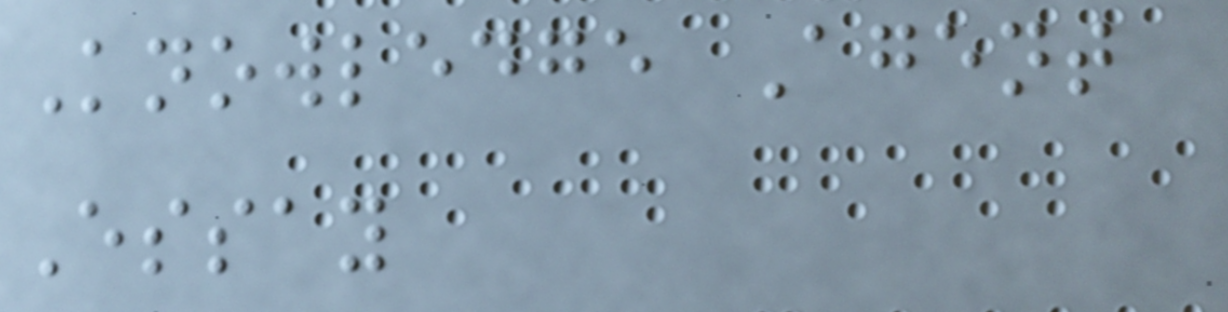Knowledge Agent
Essay
